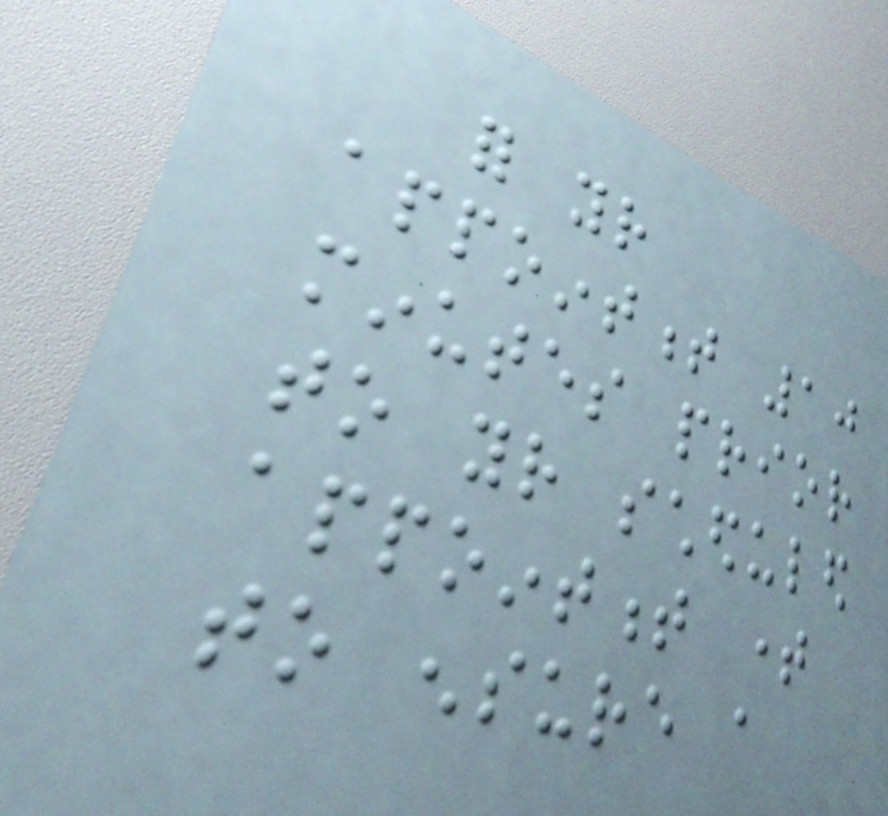for your
appointment 10
minutes prior
to your scheduled
appointment time
to ensure a
